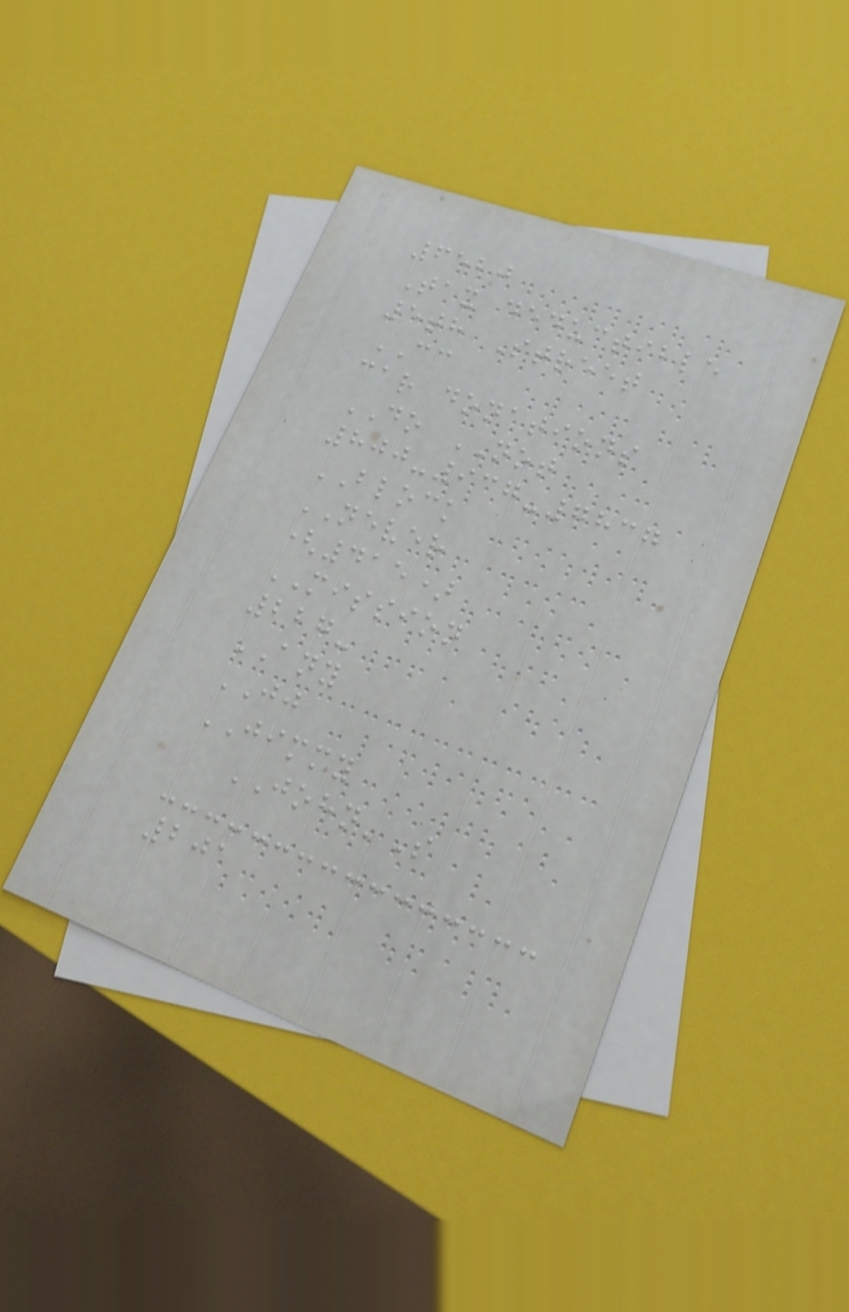6520
Tax deductible
5th Street
CC
car donations
DO NOT
800-937-7837
BLOCK
NEVER
(415)
MISSION
227-
ANY
JJ
JIMMY
JOHN'S
201
